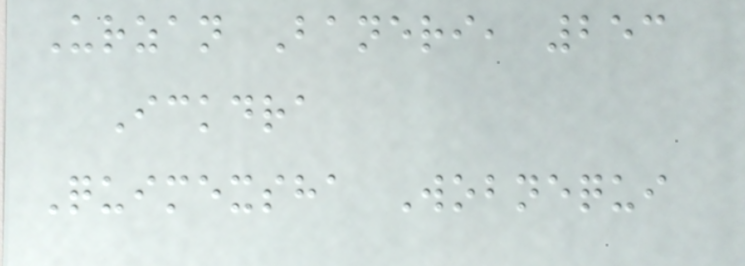Urzan Baneri, 253
Ickdra
Quimexsha Wobnequi
